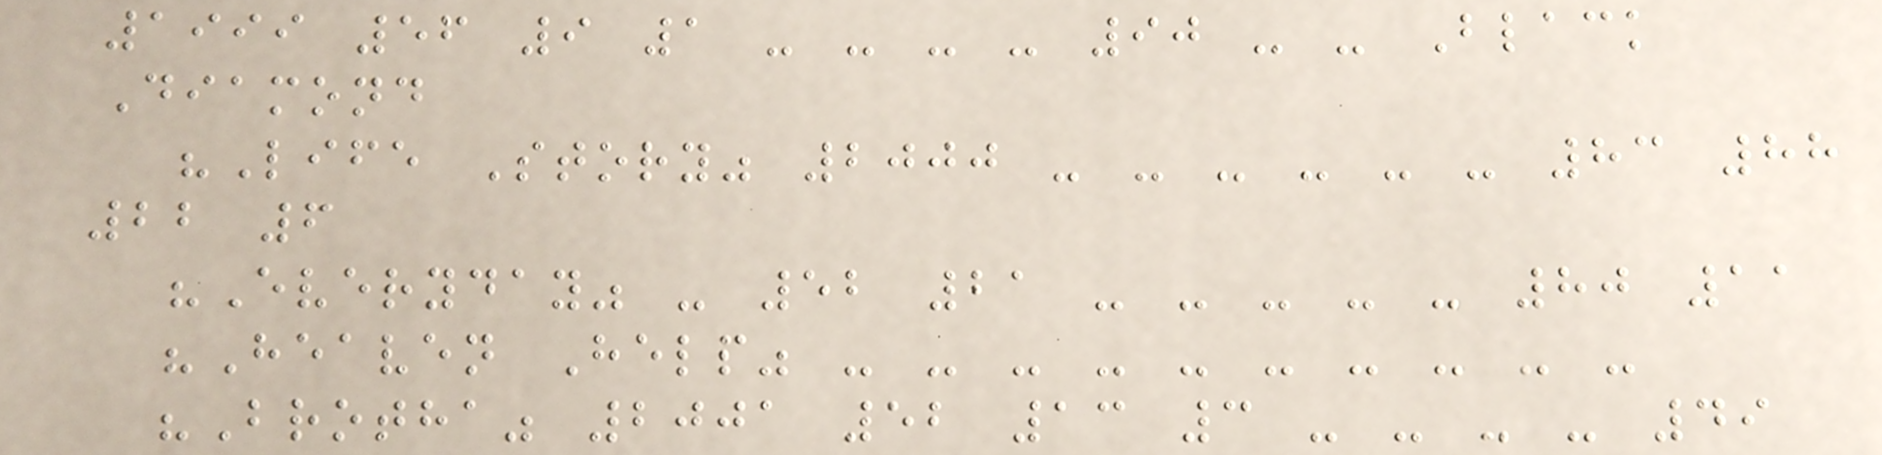1999 56 9 1 - - - - 90 - - Black
Diamond
"Life Story" 2000 - - - - - - 83 88
22 6
"Everyday" - 52 21 - - - - - 80 11
"Heaven Help" - - - - - - - - - -
"Brotha" 2001 52 13 3 - - - - 49
